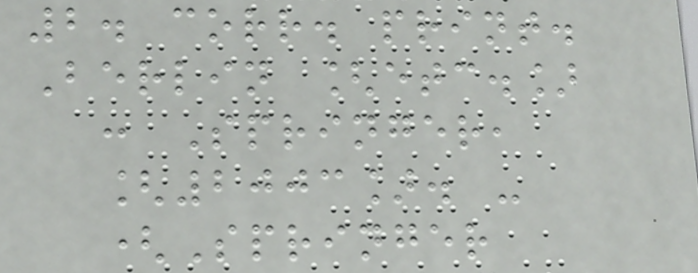2. corr. print.
Berlin [etc.]
: Springer,
[2003]. -
(Springer
